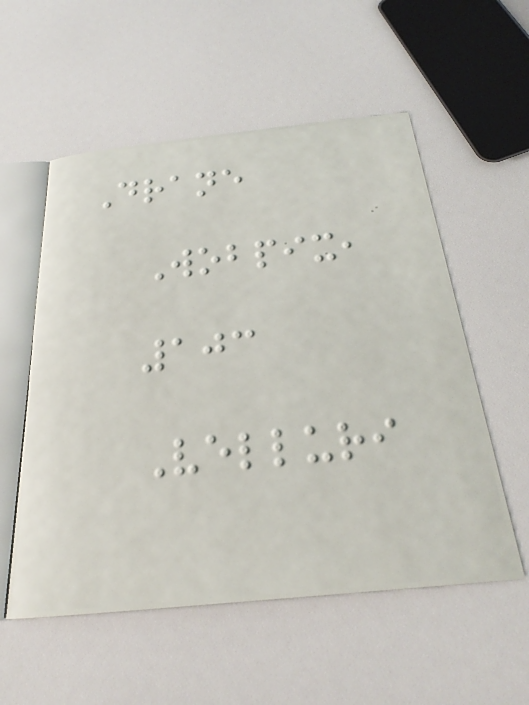Drane
Wobpix,
103
Velluri
